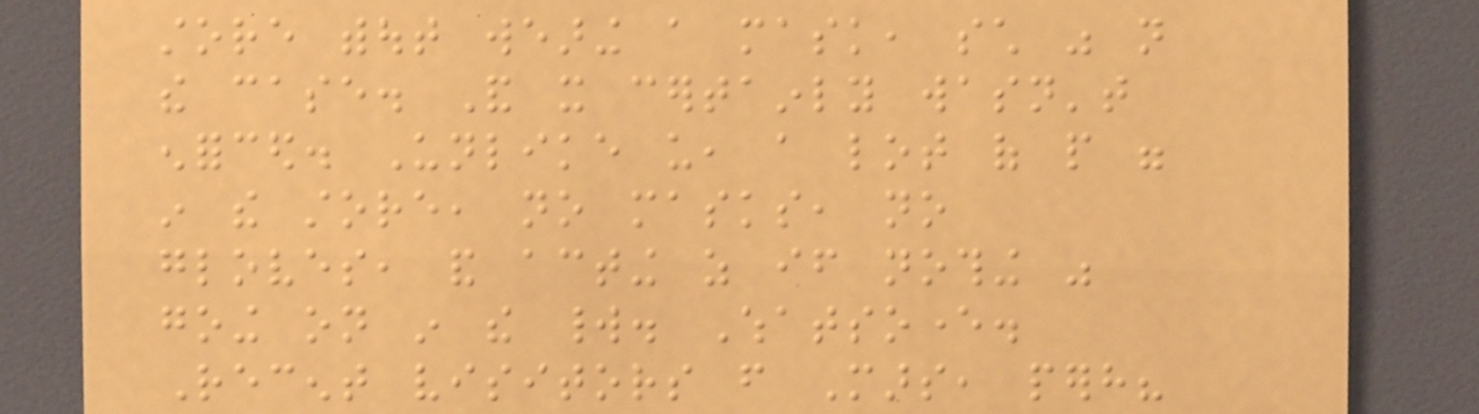store without wearing a mask, such was not
the case. And it certainly wasn't
enforced. Unlike us, a lot of people were
in the store, no masks, no
gloves, and acting as if nothing was
going on in the world. Whatsoever.
Recent visitors from Mars, perhaps?
